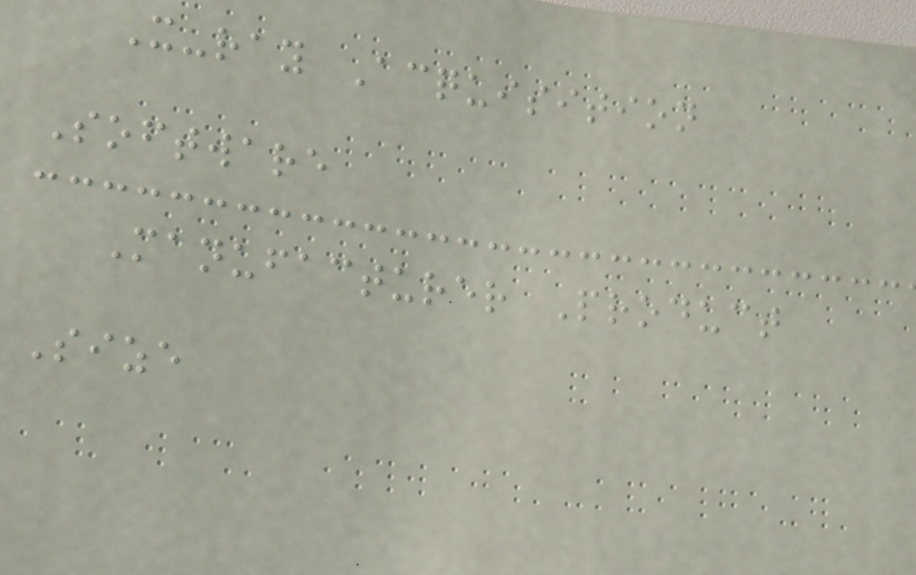X-ray Acquisition
Software
Manufacturer Product
Size
